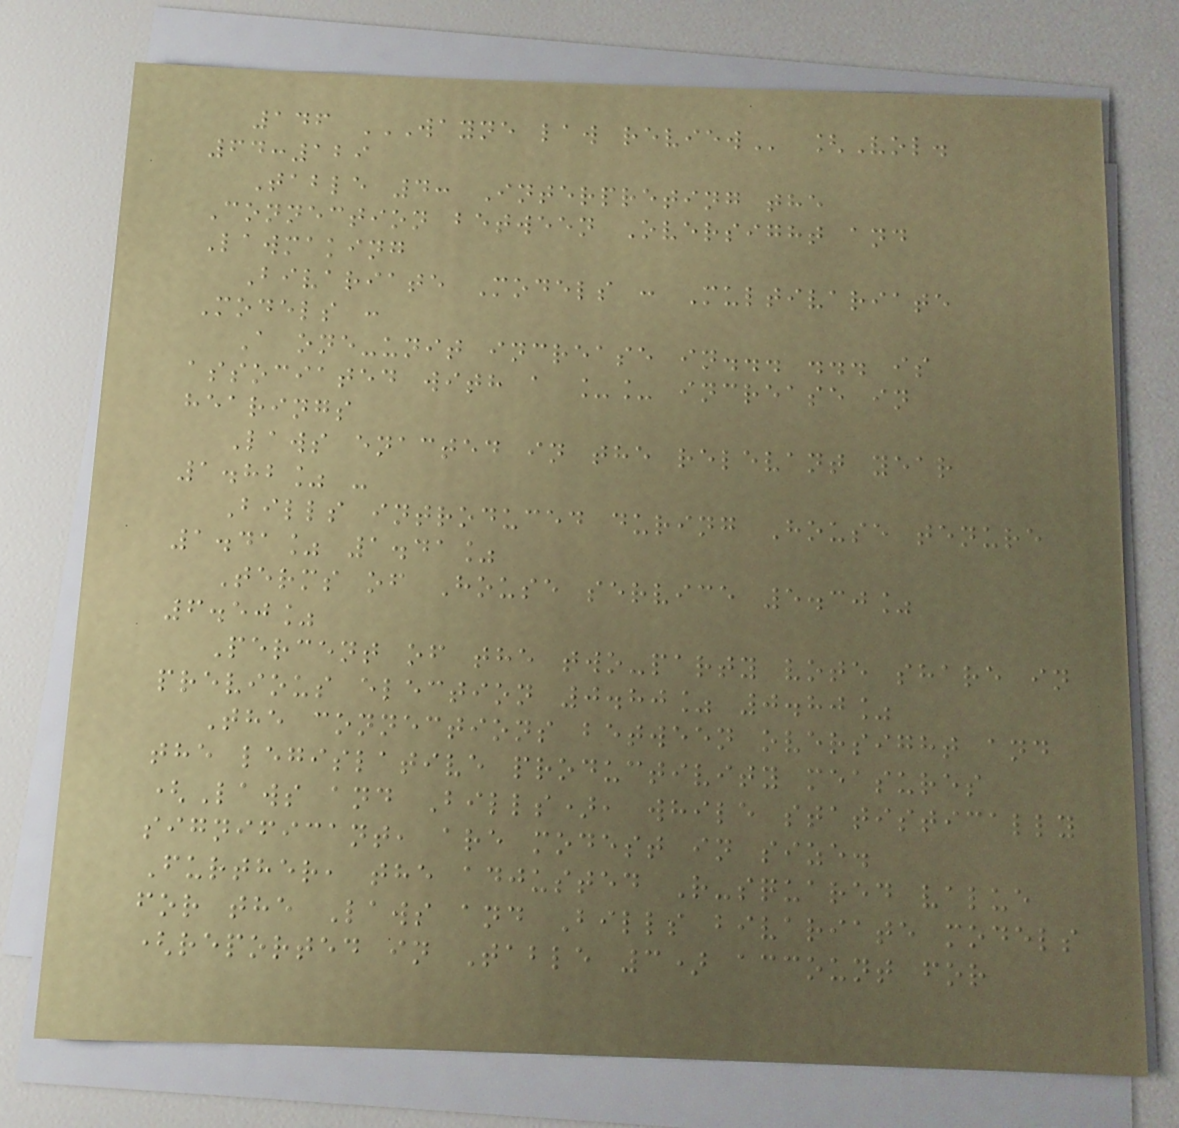146 WAYNE LAW REVIEW [Vol.
64:129
Table 4: Interpreting the
Connection between Oversight and
Lawmaking
Bivariate Models : Multivariate
Models :
A one-unit increase in... ... is
associated with a __ increase in
hearings
Laws enacted in the relevant year
1.82% -
Bills introduced during House tenure
1.41% 1.41%
Terms of House service 5.30%
6.50%
Percent of the two-party vote share in
previous election 0.80% 0.80%
The connections between oversight and
the legislative productivity measures
(Laws and Bills), while statistically
significant, are modest in size.
Further, the adjusted R-squared value
for the Laws and Bills bivariate models
(reported in Table 3) account for
